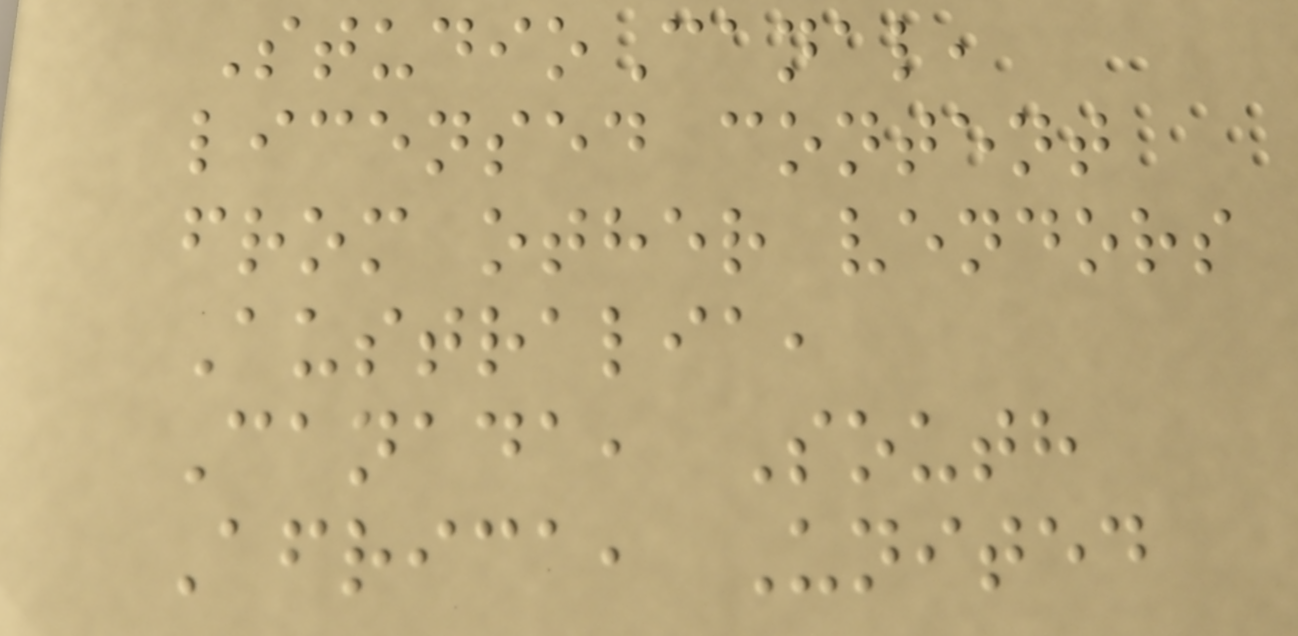StudioCanal,
licensed content
from other vendors
Australia,
Canada, South
Africa, United
